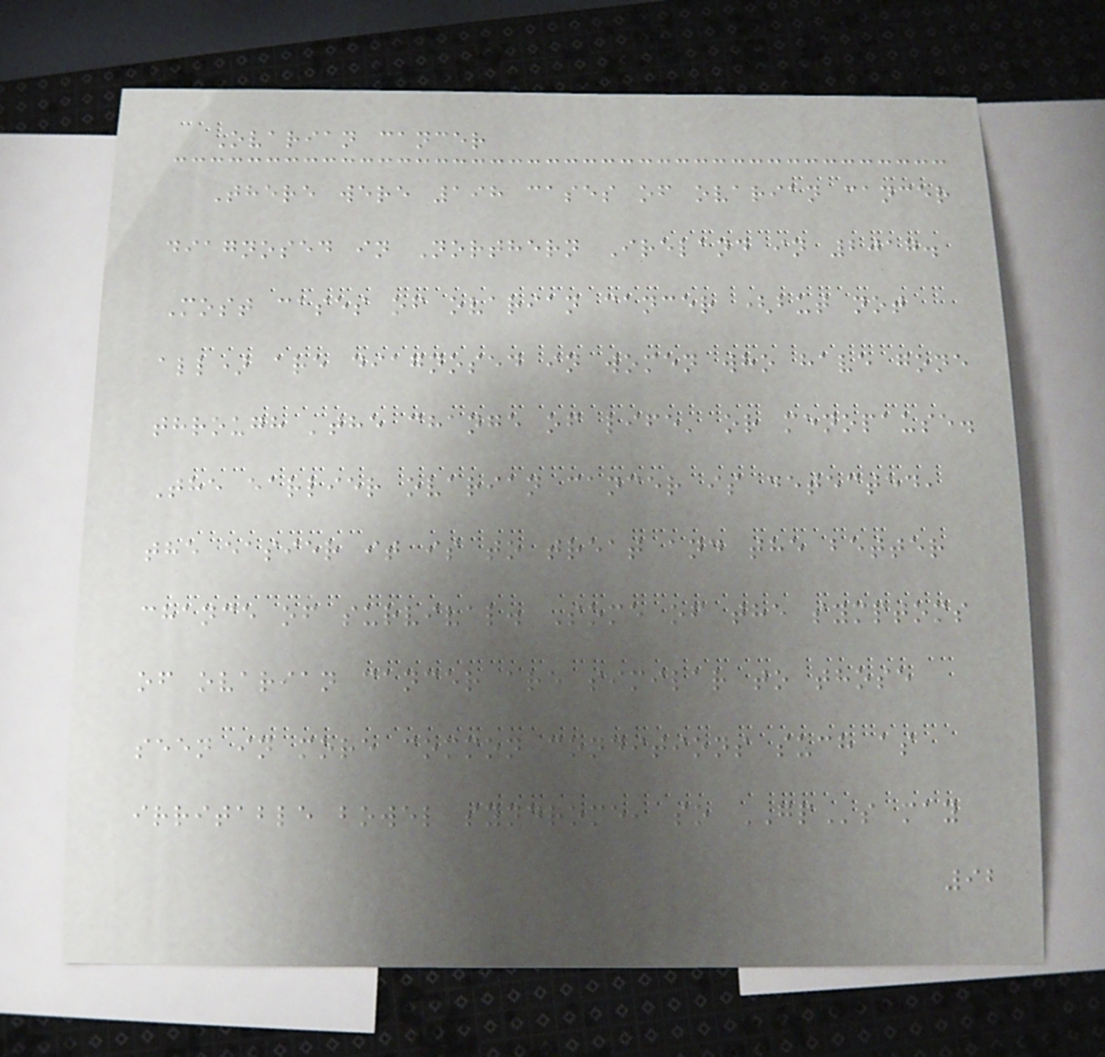Ovarian cancer
There were 198 cases of ovarian cancer
diagnosed in Northern Ireland in 2017.
Most cases of ovarian cancer (but not
all) are diagnosed in women who have gone
through 'the change of life' or menopause.
The earlier ovarian cancer is detected,
the easier it is to treat and the better
chance of survival. Some of the symptoms
of ovarian cancer are similar to those
seen in more common conditions such as
irritable bowel syndrome, so GPs may
92
